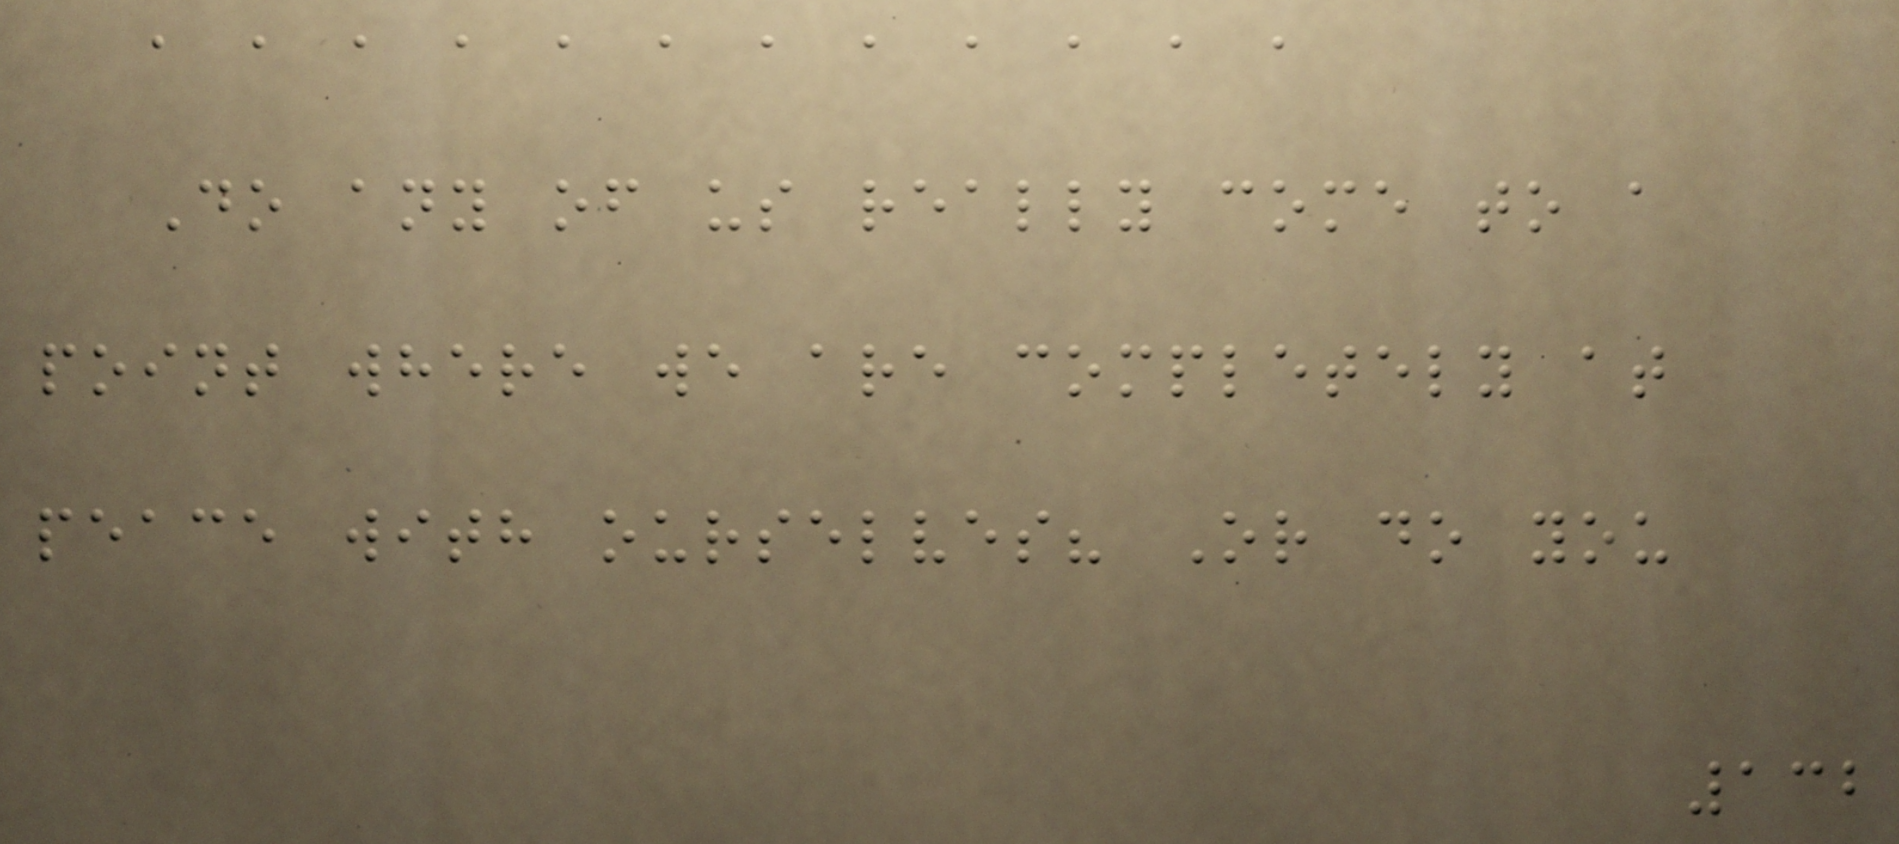, , , , , , , , , , , ,
Do any of us really come to a
point where we are completely at
peace with ourselves? Or do you
132
